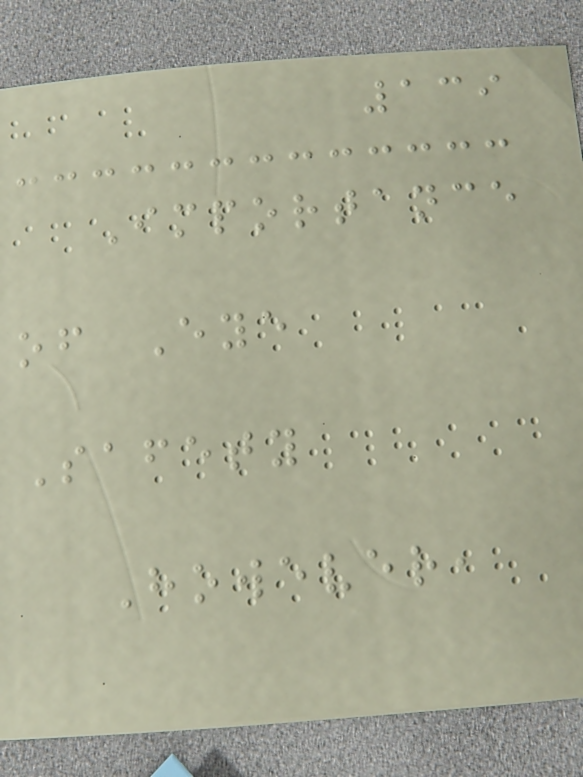139
Importance
of Eye
Safety
However,
